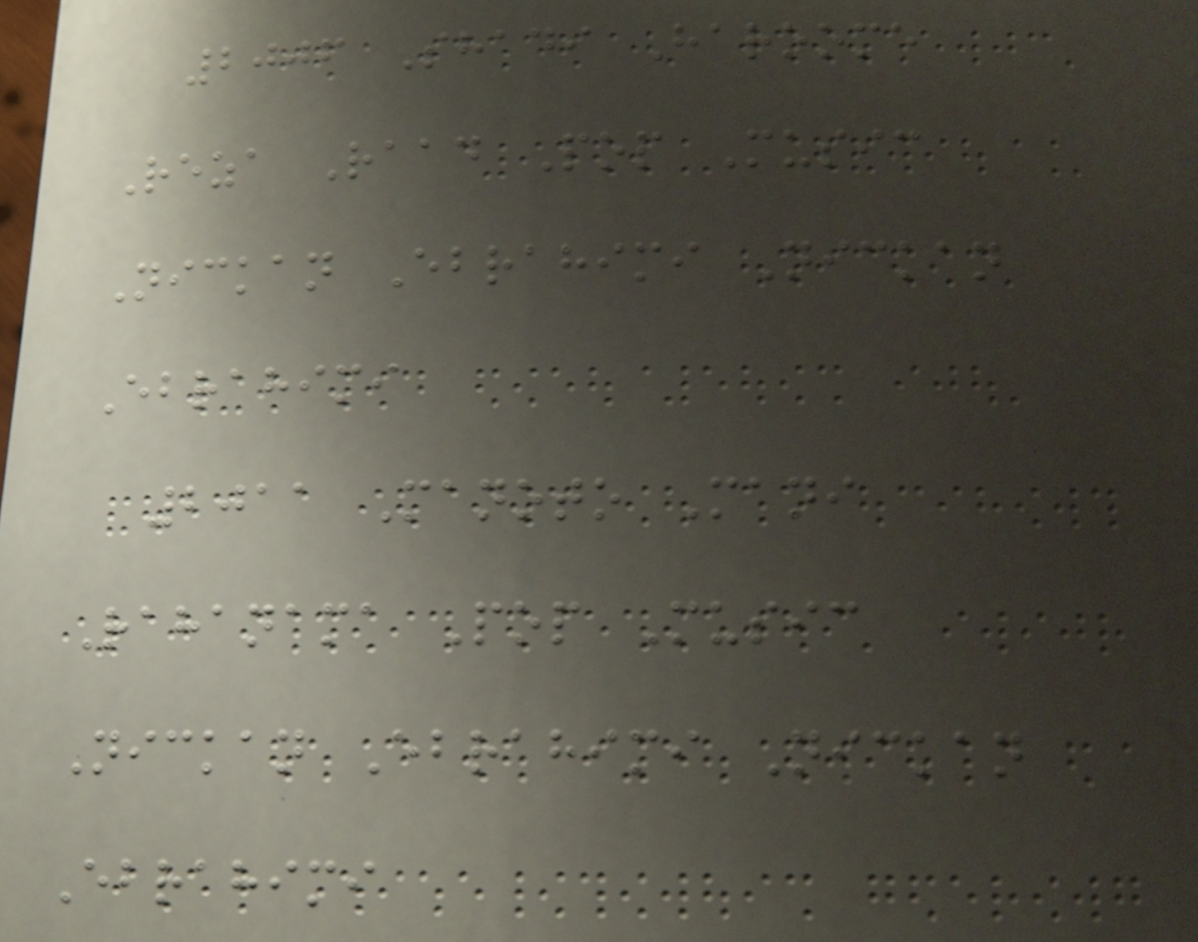2006 Shadi Haroome
Reza Raad Pop Music
Nickan Ebrahimi Nickan
Ebrahimi
2011 Manoto Mani
Rahanama Pop Music
Nickan Ebrahimi Nickan
Ebrahimi
